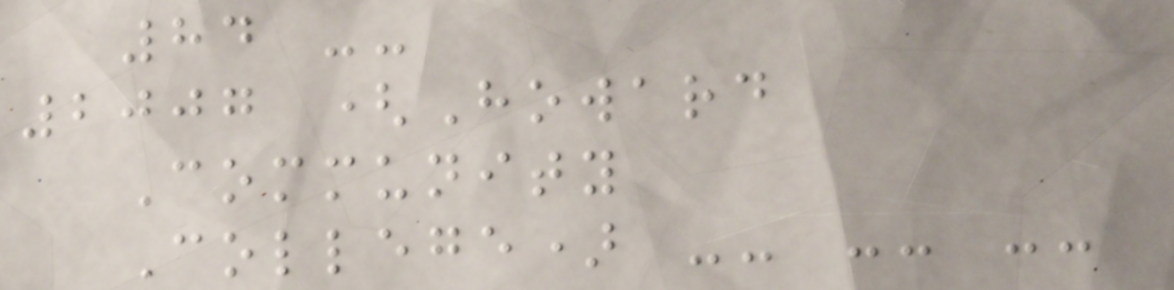84 --
2007 (Howard
Community
College) -- -- --
